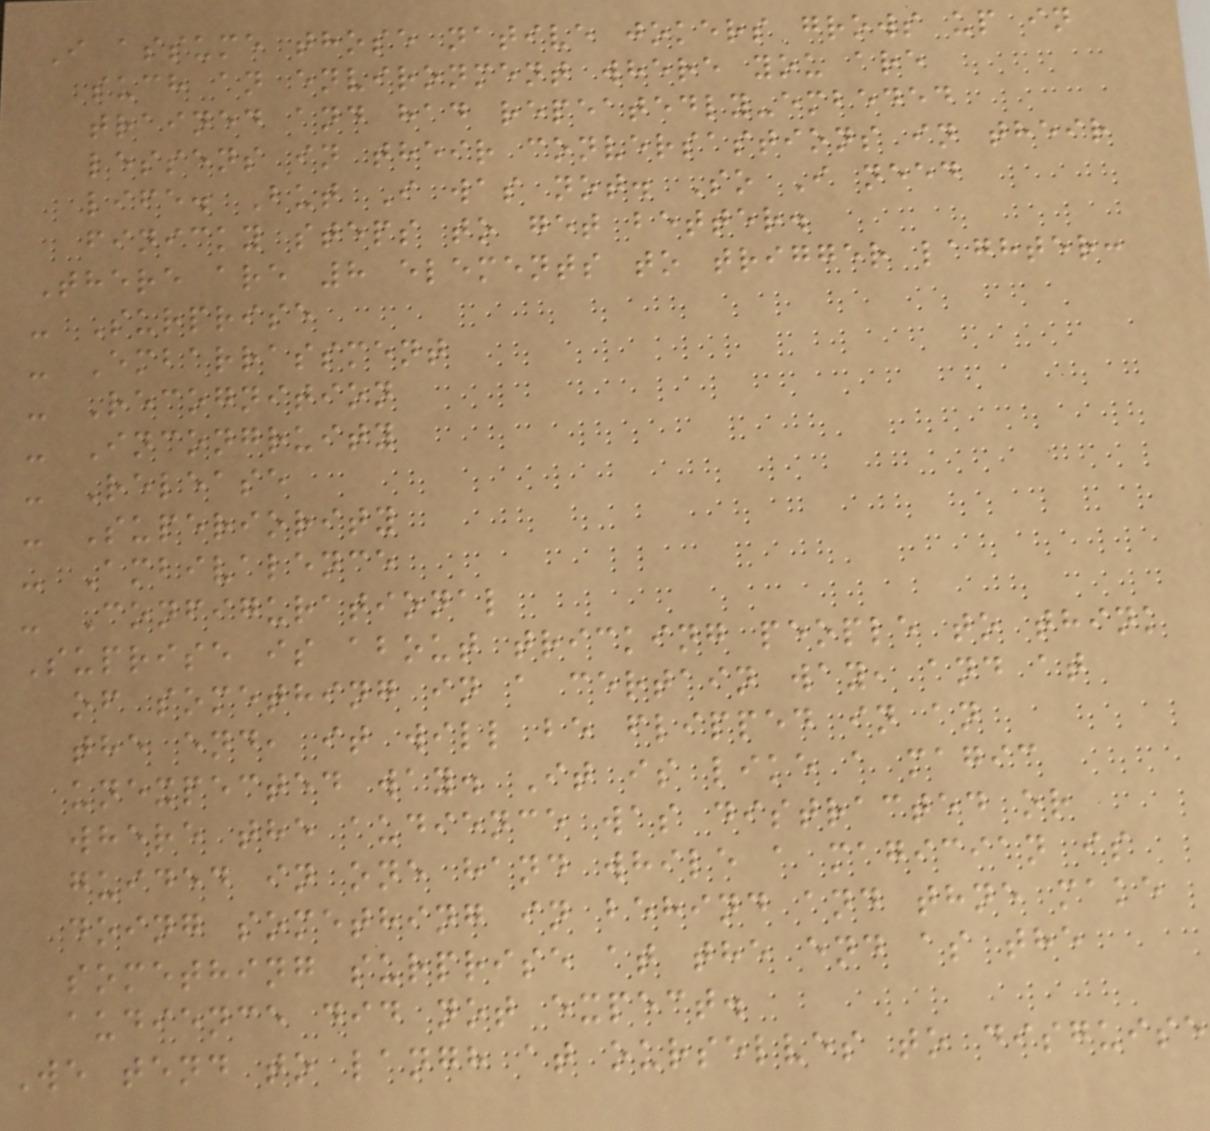I assume those native jokers grows up in
such an environment where you are
trained and had repeatedly-embeded
lessens in their conversastions in their
life. But I was not. So I need
finicky steps to get better.
There are 8 elements to trigger laghter:
- Surprise
- Embarrassment
- Recognition
- Incongruity
- Release
- Superiority
- Ambivalence
- Configurational
Suprise is about tricking people to think
of something in a certain way, and at
the end, it will be flipped in an
unexpected way. It is like a magic
where the audience was distracted or
guided in one hand while a magician is
doing something in behind and thne make
something surprise at the end as the
audience did not expect.
We tend to langh at ourselves to disguise
